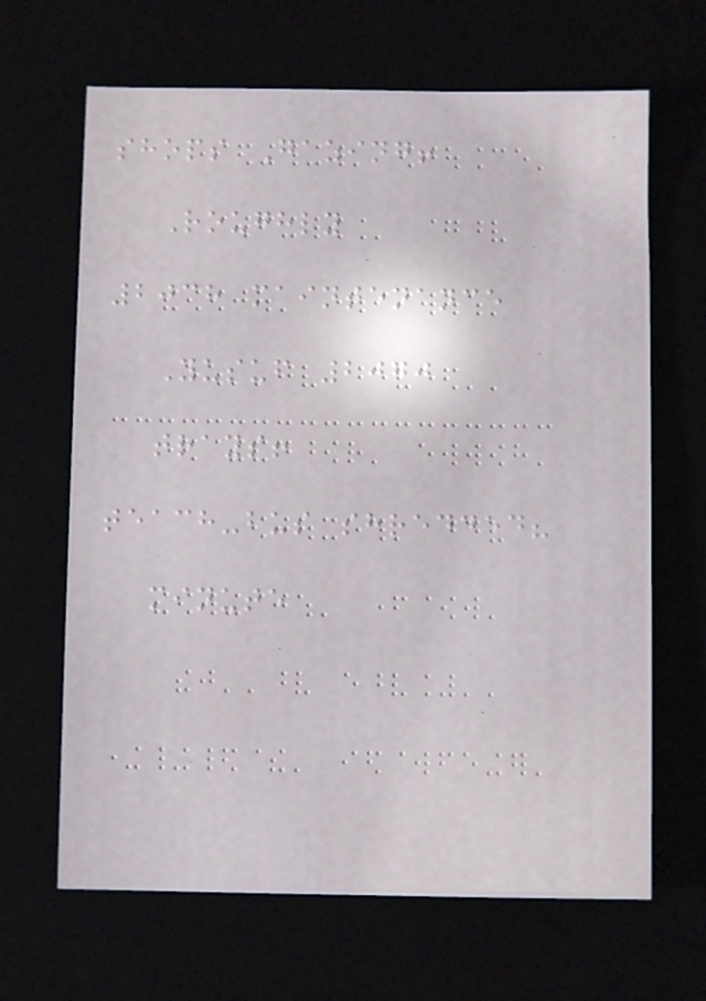shops Gazing!
Roughly
2038 maintenance
Yusuf 2070
trays!
teach-bus shredded?
minute
